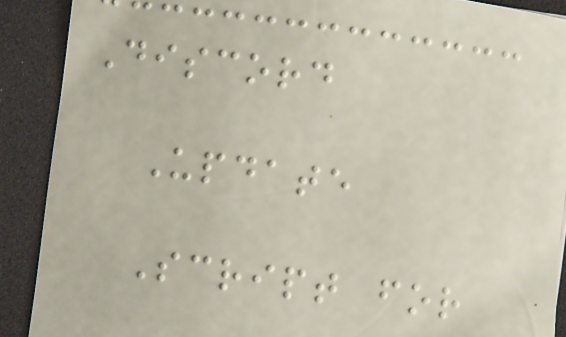Discord
Update
Script for
